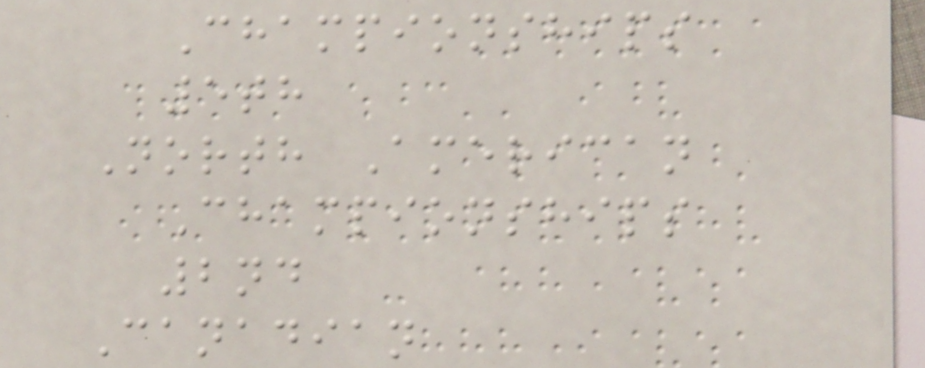Championships
5th
North American
Championships
2nd
Canadian
